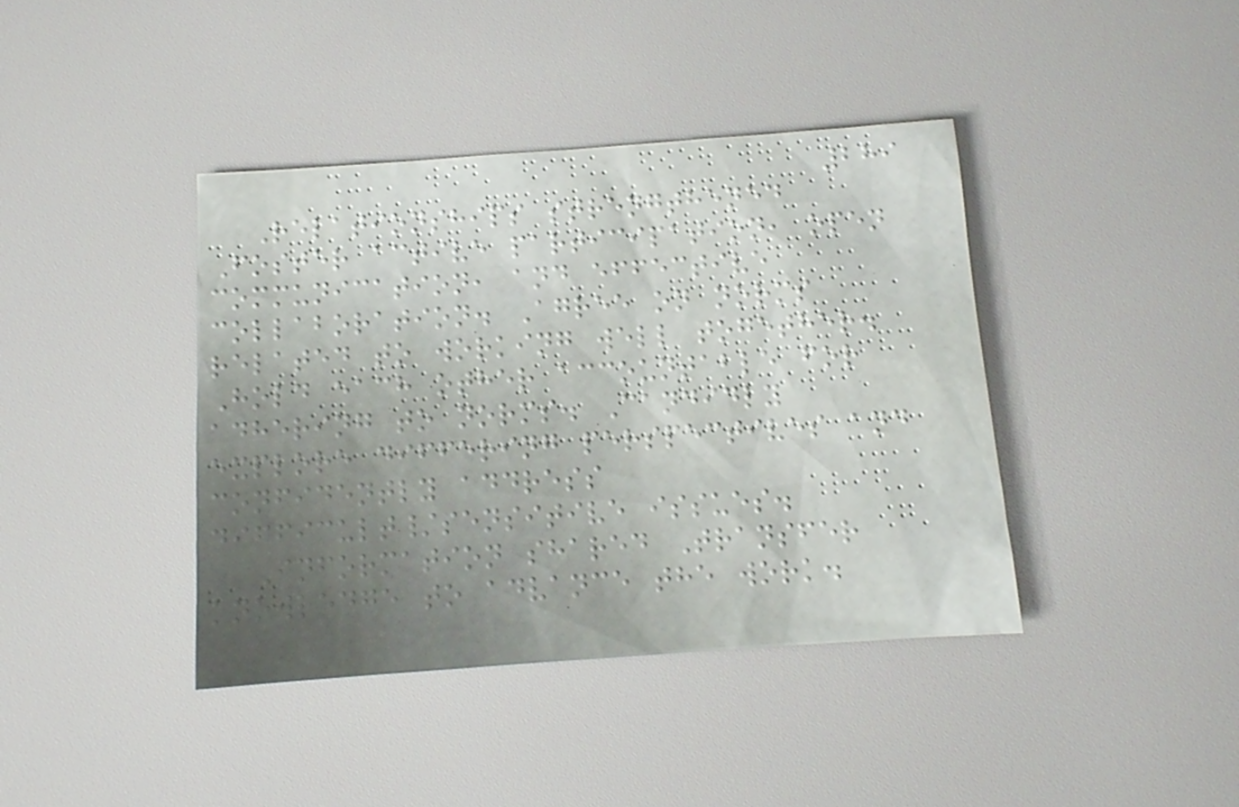289
Relationships strengthened
Foster active participation, open
communication, and effective
collaboration. Agree on norms
related to working well together.
Hold each other accountable for
adhering to norms. Candidly
explore differing perspectives and
confidently address
difficult/sensitive issues.
Information shared Transfer
knowledge to advance the work.
